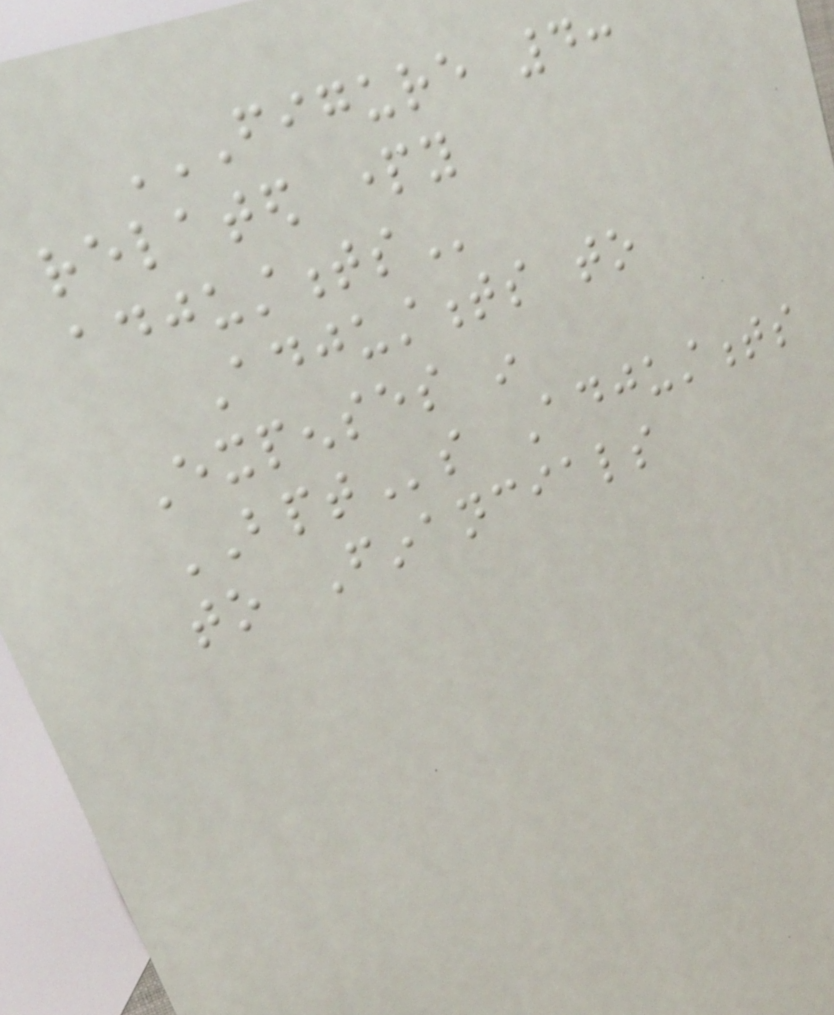FIGURE 4:
RELATED PARTY
ADJUSTMENTS
Adjustments to
Expenses in
BPTs Adjustments
to Financials
